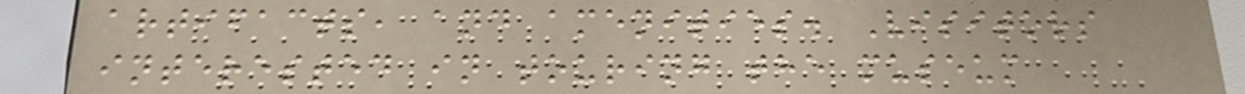artifacts, and amenities. Visitors
interested in touring the museum
